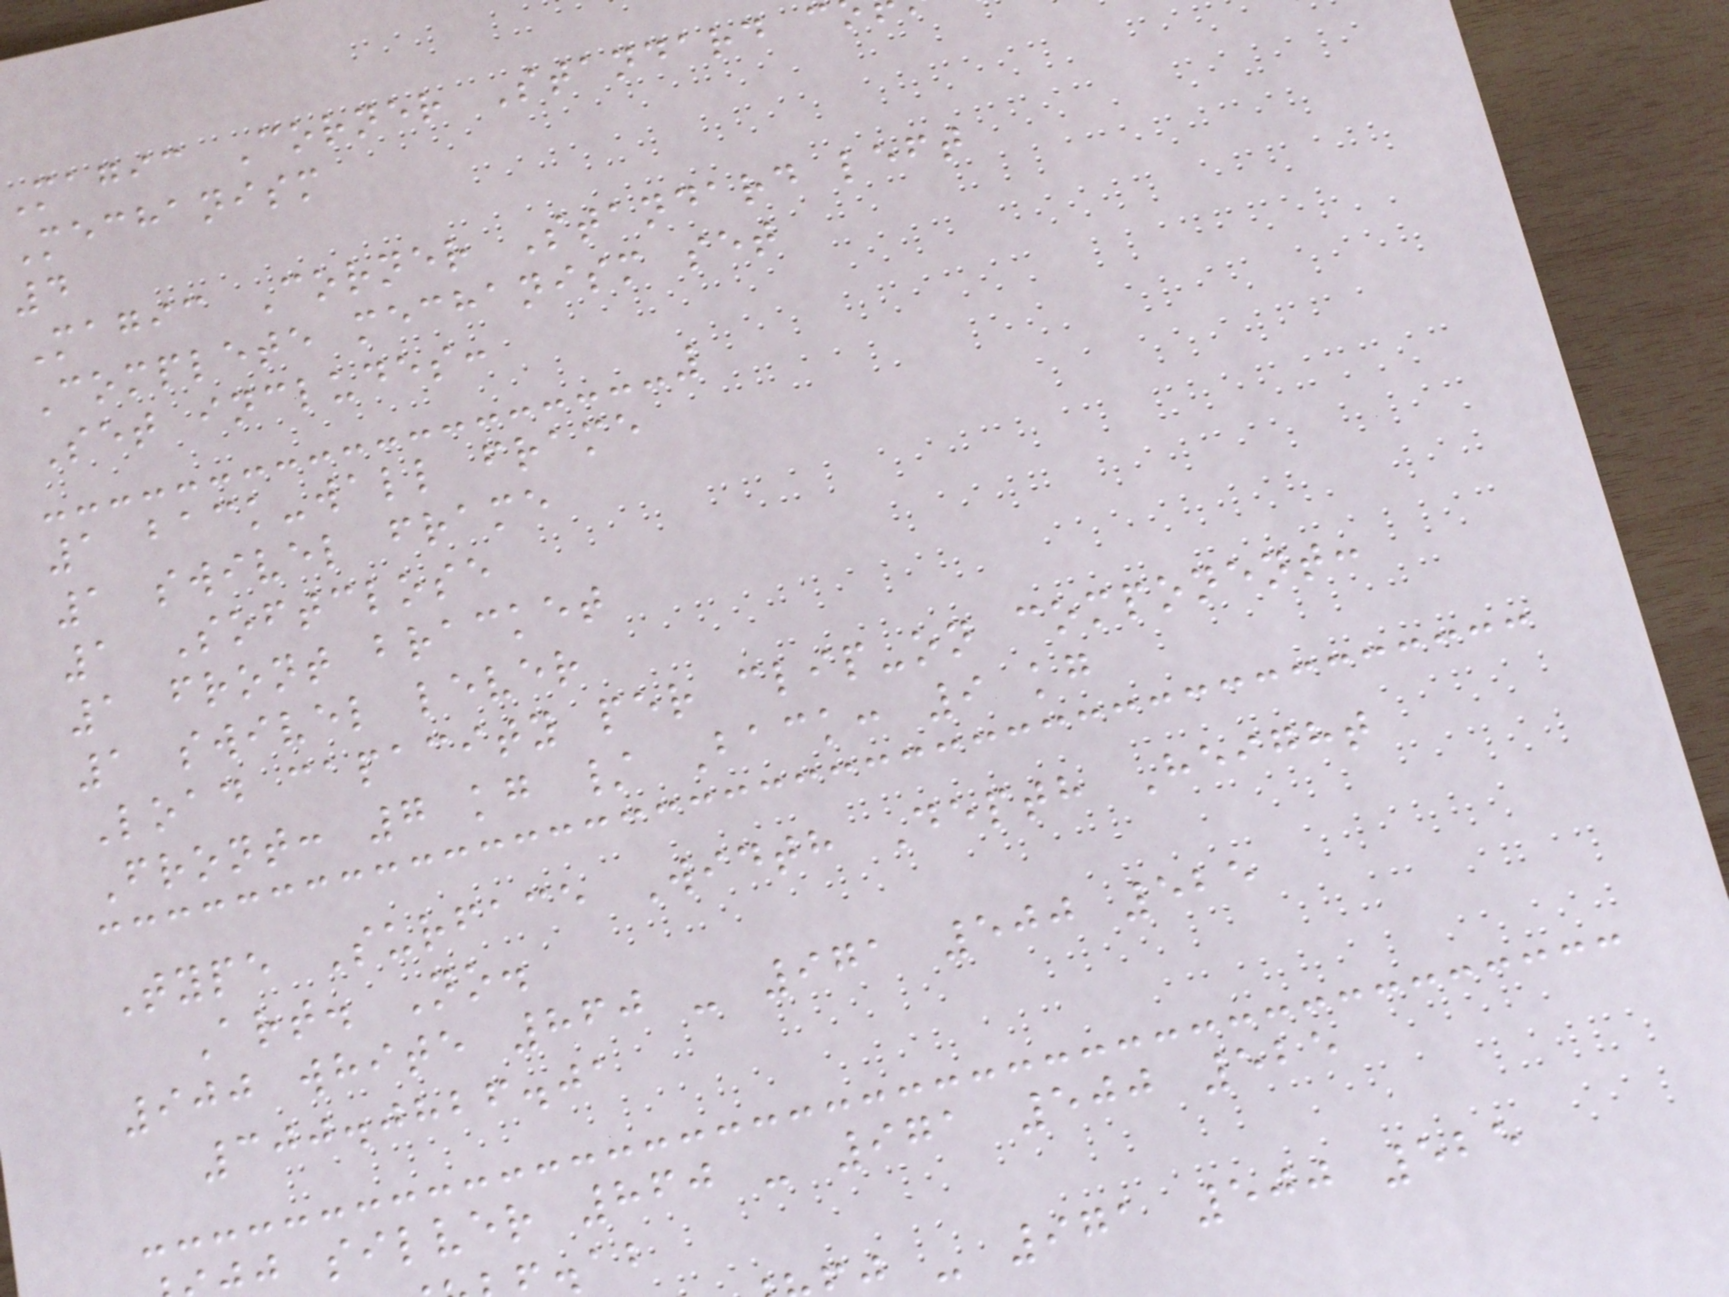magic Corner Standard c
Mechanism
4
Magic Corner Standard left
Complete mechanism set
Set includes:
1 back-wall frame
1 swivel frame
1 Softclose
1 front bracket
1 swivel lever
Load capacity per clip-on component:
Front: 7 kg / Back: 9 kg
Type Surface Width Depth Height
Art. No.
900 white 860 - 971 500 525
300.0826.01
j silver 860 - 971 500 525
- 971 500 525
